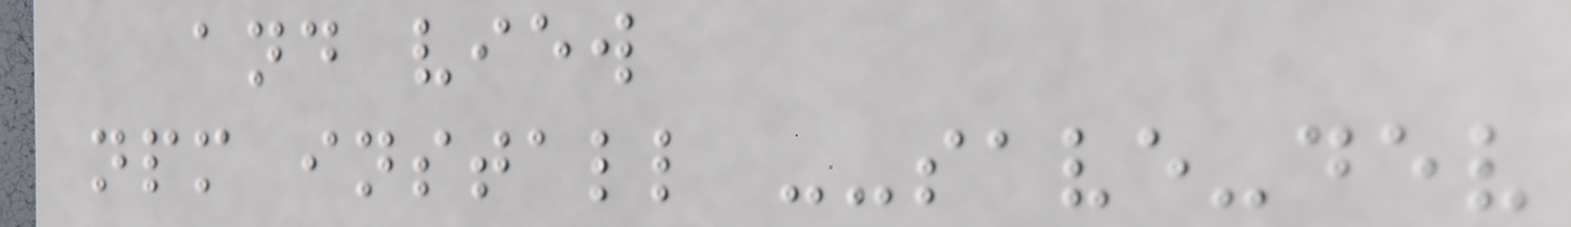and view
npm install --save-dev
